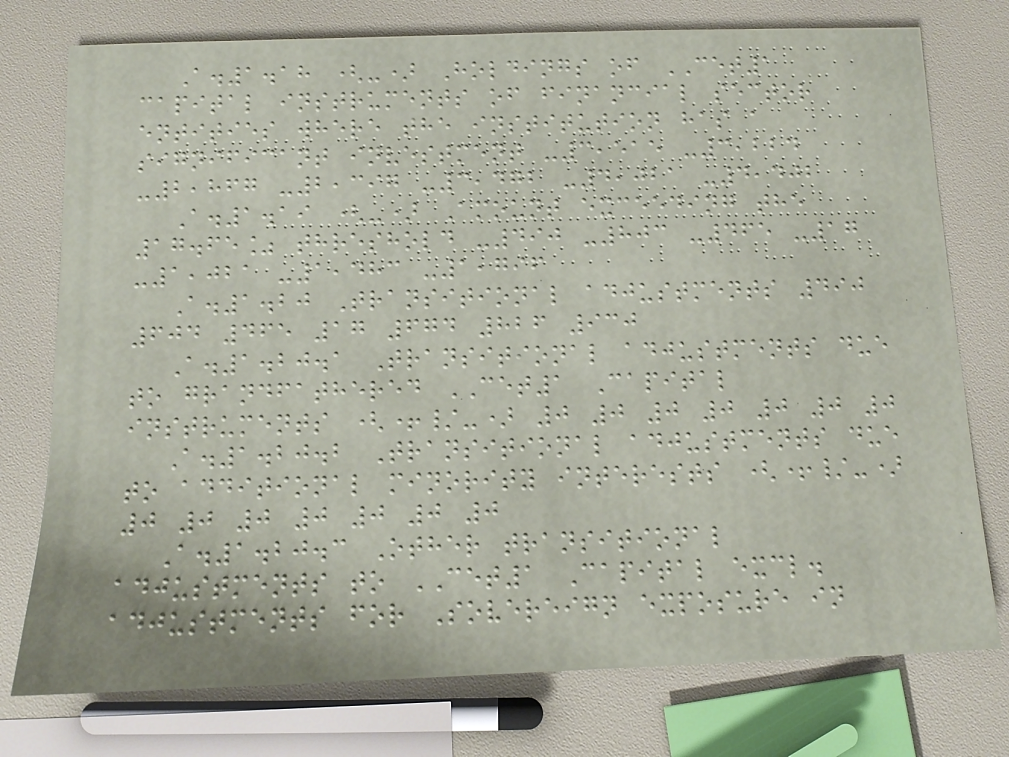A.1.18 (-) Holdings of CET1
capital instruments of financial sector
entities where the institution has a
significant investment -3,515 -3,224
-2,867 -2,397 -3,472 -4,021 -4,402
A.1.19 (-) Amount exceeding the
17.65% threshold -490 -803 -465 -17
-1,021 -1,483 -1,796
A.1.20 Transitional adjustments 490
604 465 17 674 826 930
A.1.20.1 Transitional adjustments due
to grandfathered CET1 Capital
instruments (+/-) 0 0 0 0 0 0 0
A.1.20.2 Transitional adjustments due
to additional minority interests (+/-)
0 0 0 0 0 0 0
A.1.20.3 Other transitional
adjustments to CET1 Capital excl.
adjustments for Sovereign exposure in
